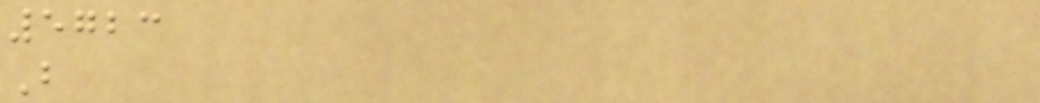5723
B
